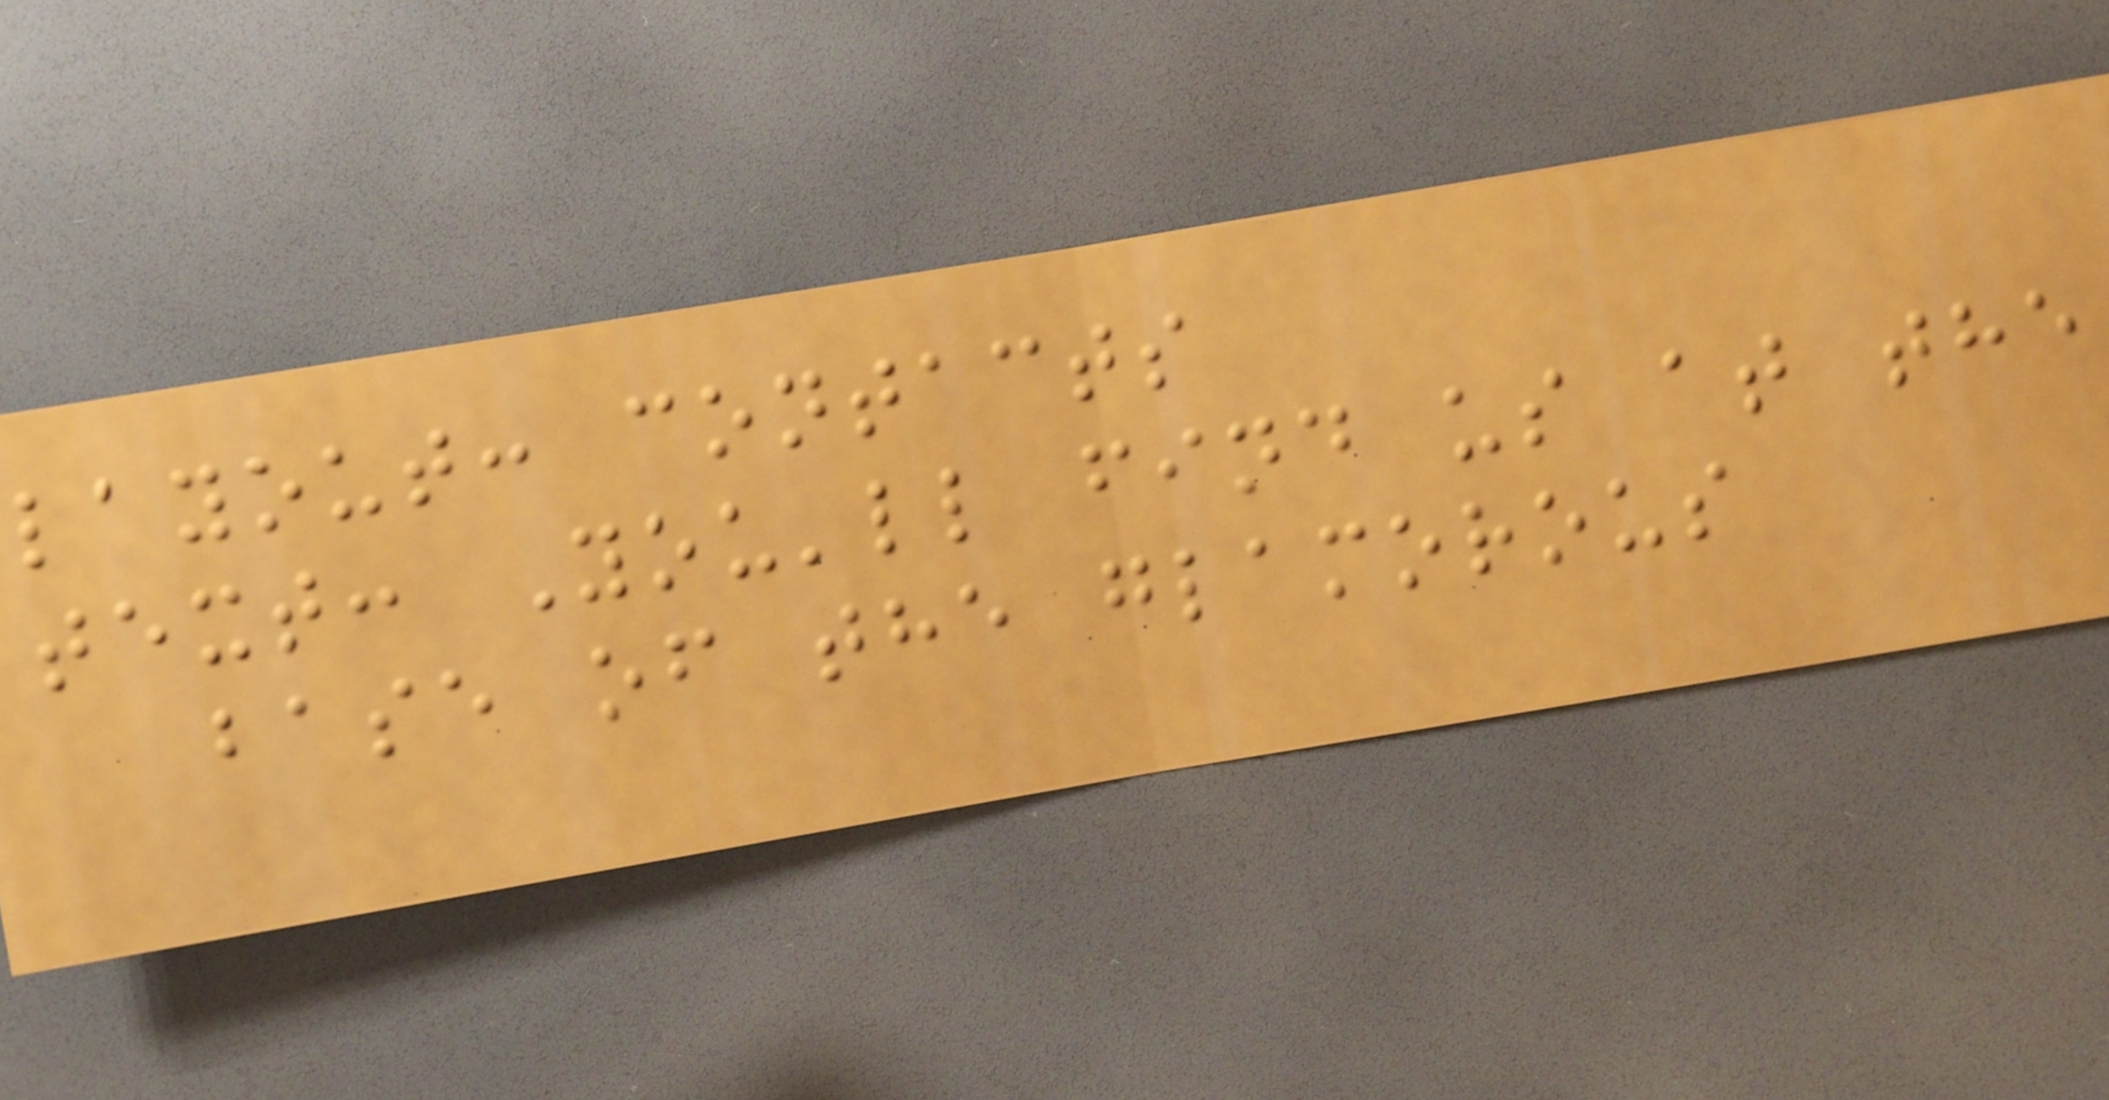layout: contacts
text: You'll find us at the
base of the glamorous
